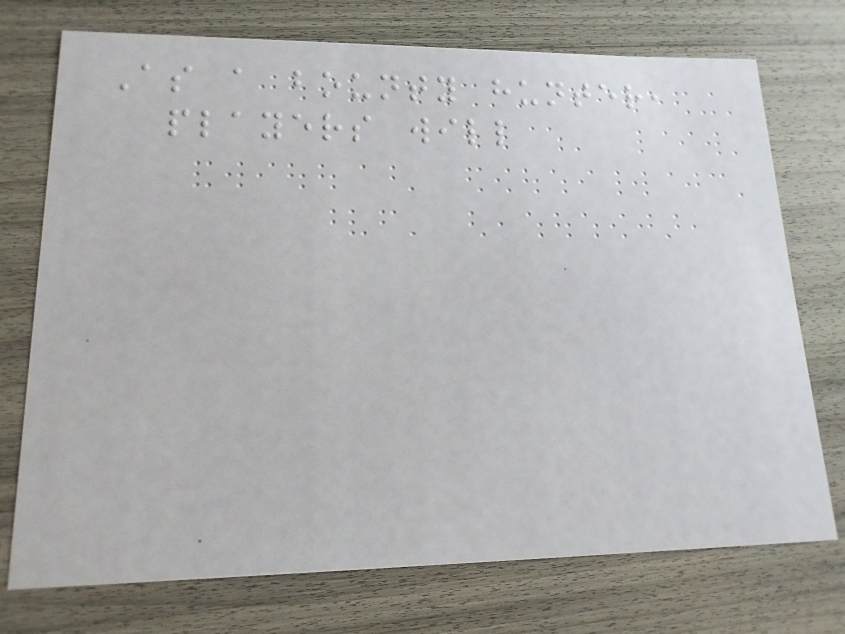As a bounty hunter,
players will
